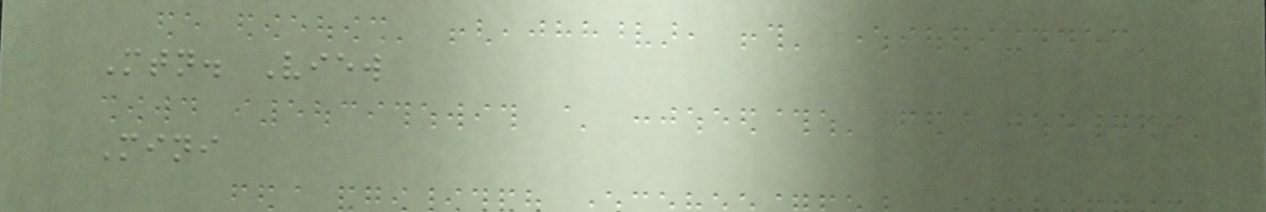Mtn. View
Mini
